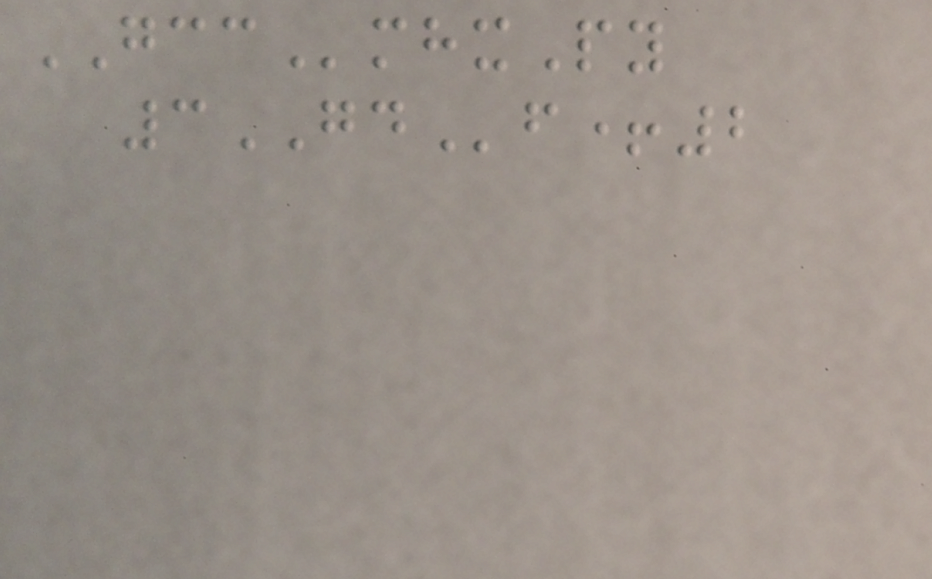GCCmhxPy
3GDf+2
